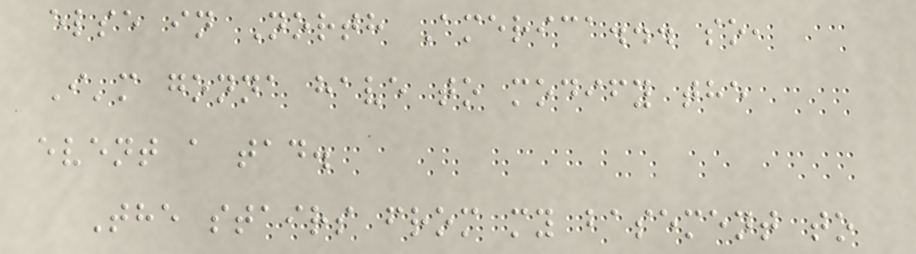else in North America... so,
I'm gonna have to modify the
event a tad.
The stairs from my basement to
